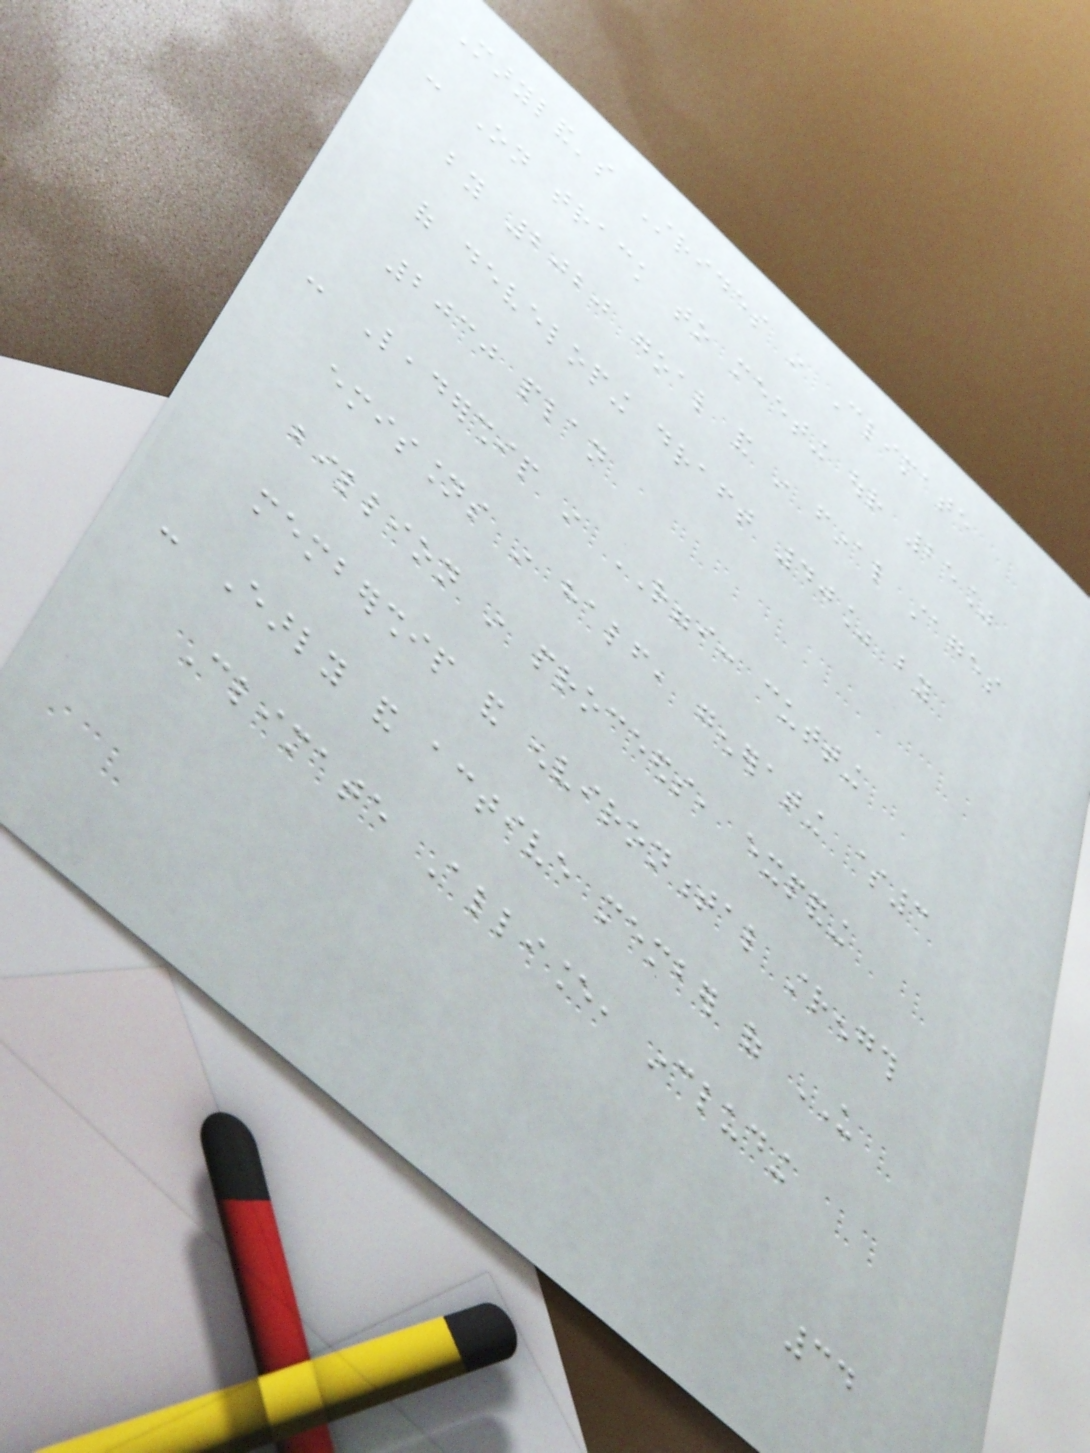Maryland's Strides in Climate
- On track to meeting our 25%
by 2020 goal and in final stages
of developing draft 40% by
2030 plan
- Leadership in RGGI: cutting
emissions in half, generating $3
billion in proceeds, expanding
membership and environmental strength
- Early and active member of US
Climate Alliance, including
34
